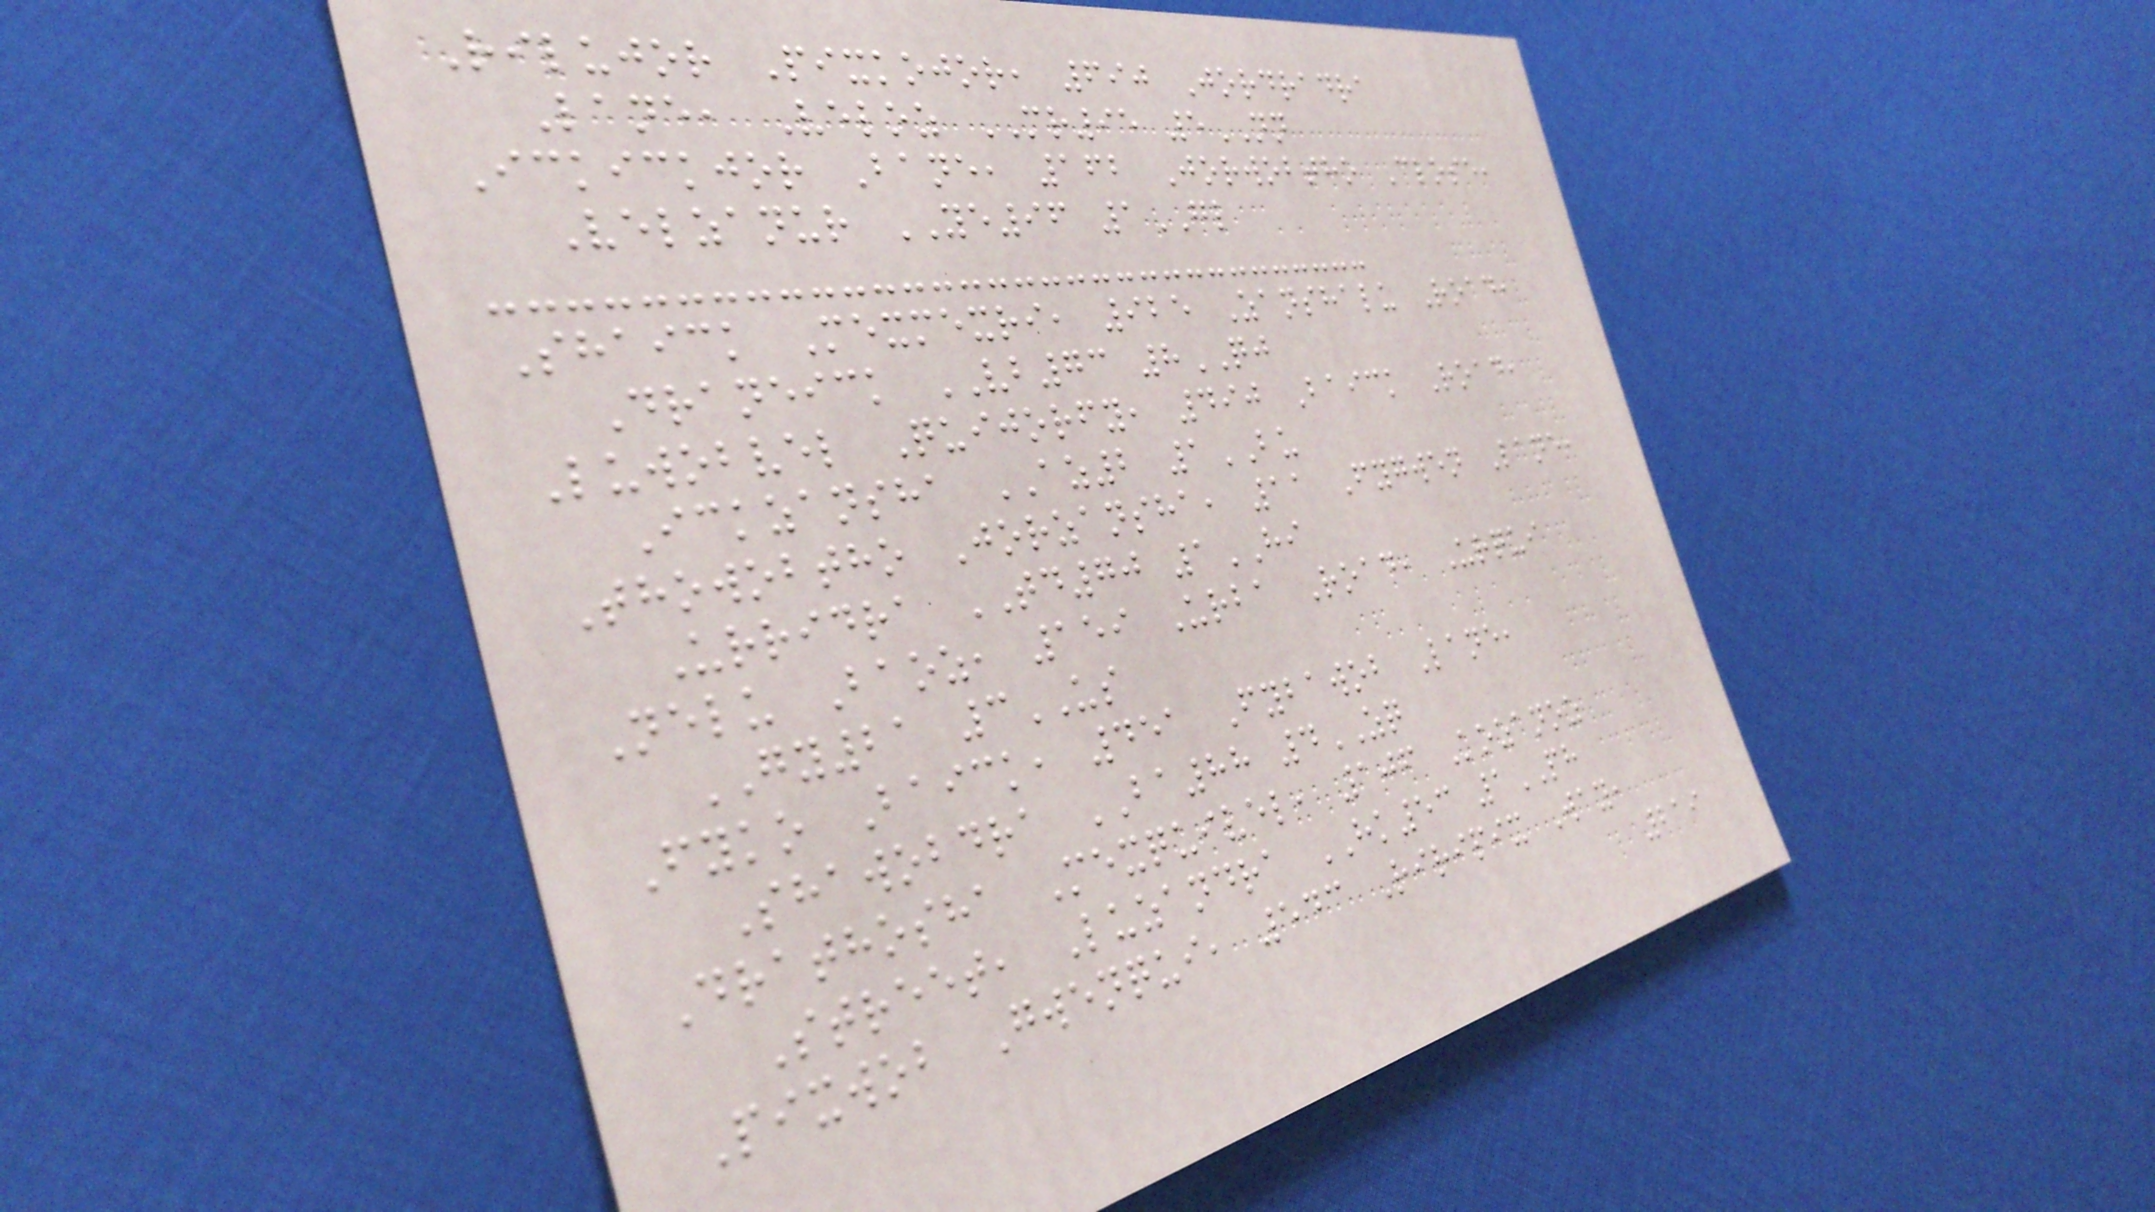Rilujor Pixkojor, 690 Jordradra
Lane, Veloz MR95 5NN
Ickickjor Bane, 162 Jorwobtho Close,
Velzanur YE96 1GL
Shaick Mexmexri, 925 Zanshalu Road,
Draneick VB73 8QJ
Luwobvel Quijorfy, 490 Baick Road,
Ickzansha AZ2 1BU
Thowobtho Jorzansha, 11 Fygwen Lane,
Urridra TD70 1HI
Nelu Baoz, 159 Urba Road, Urqui
GY21 3US
Fyko Baick, 451 Fybawob Lane,
Shawobdra BA88 4ZQ
Drathosha Mexquivel, 106 Kozanoz
Street, Luzandra HK53 1PH
Pixwob Gwenqui, 543 Riripix Way,
219
